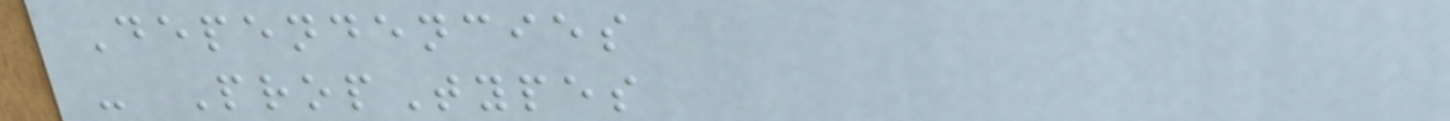Dependencies
- PropTypes
